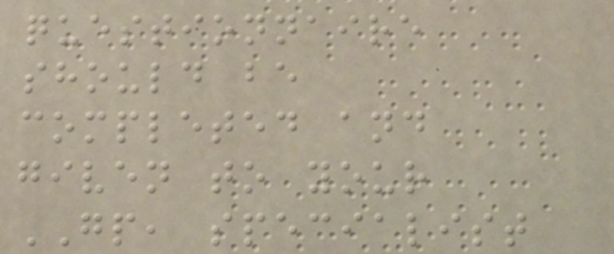questionnaire
should be
completed and
given to your
GP, specialist
